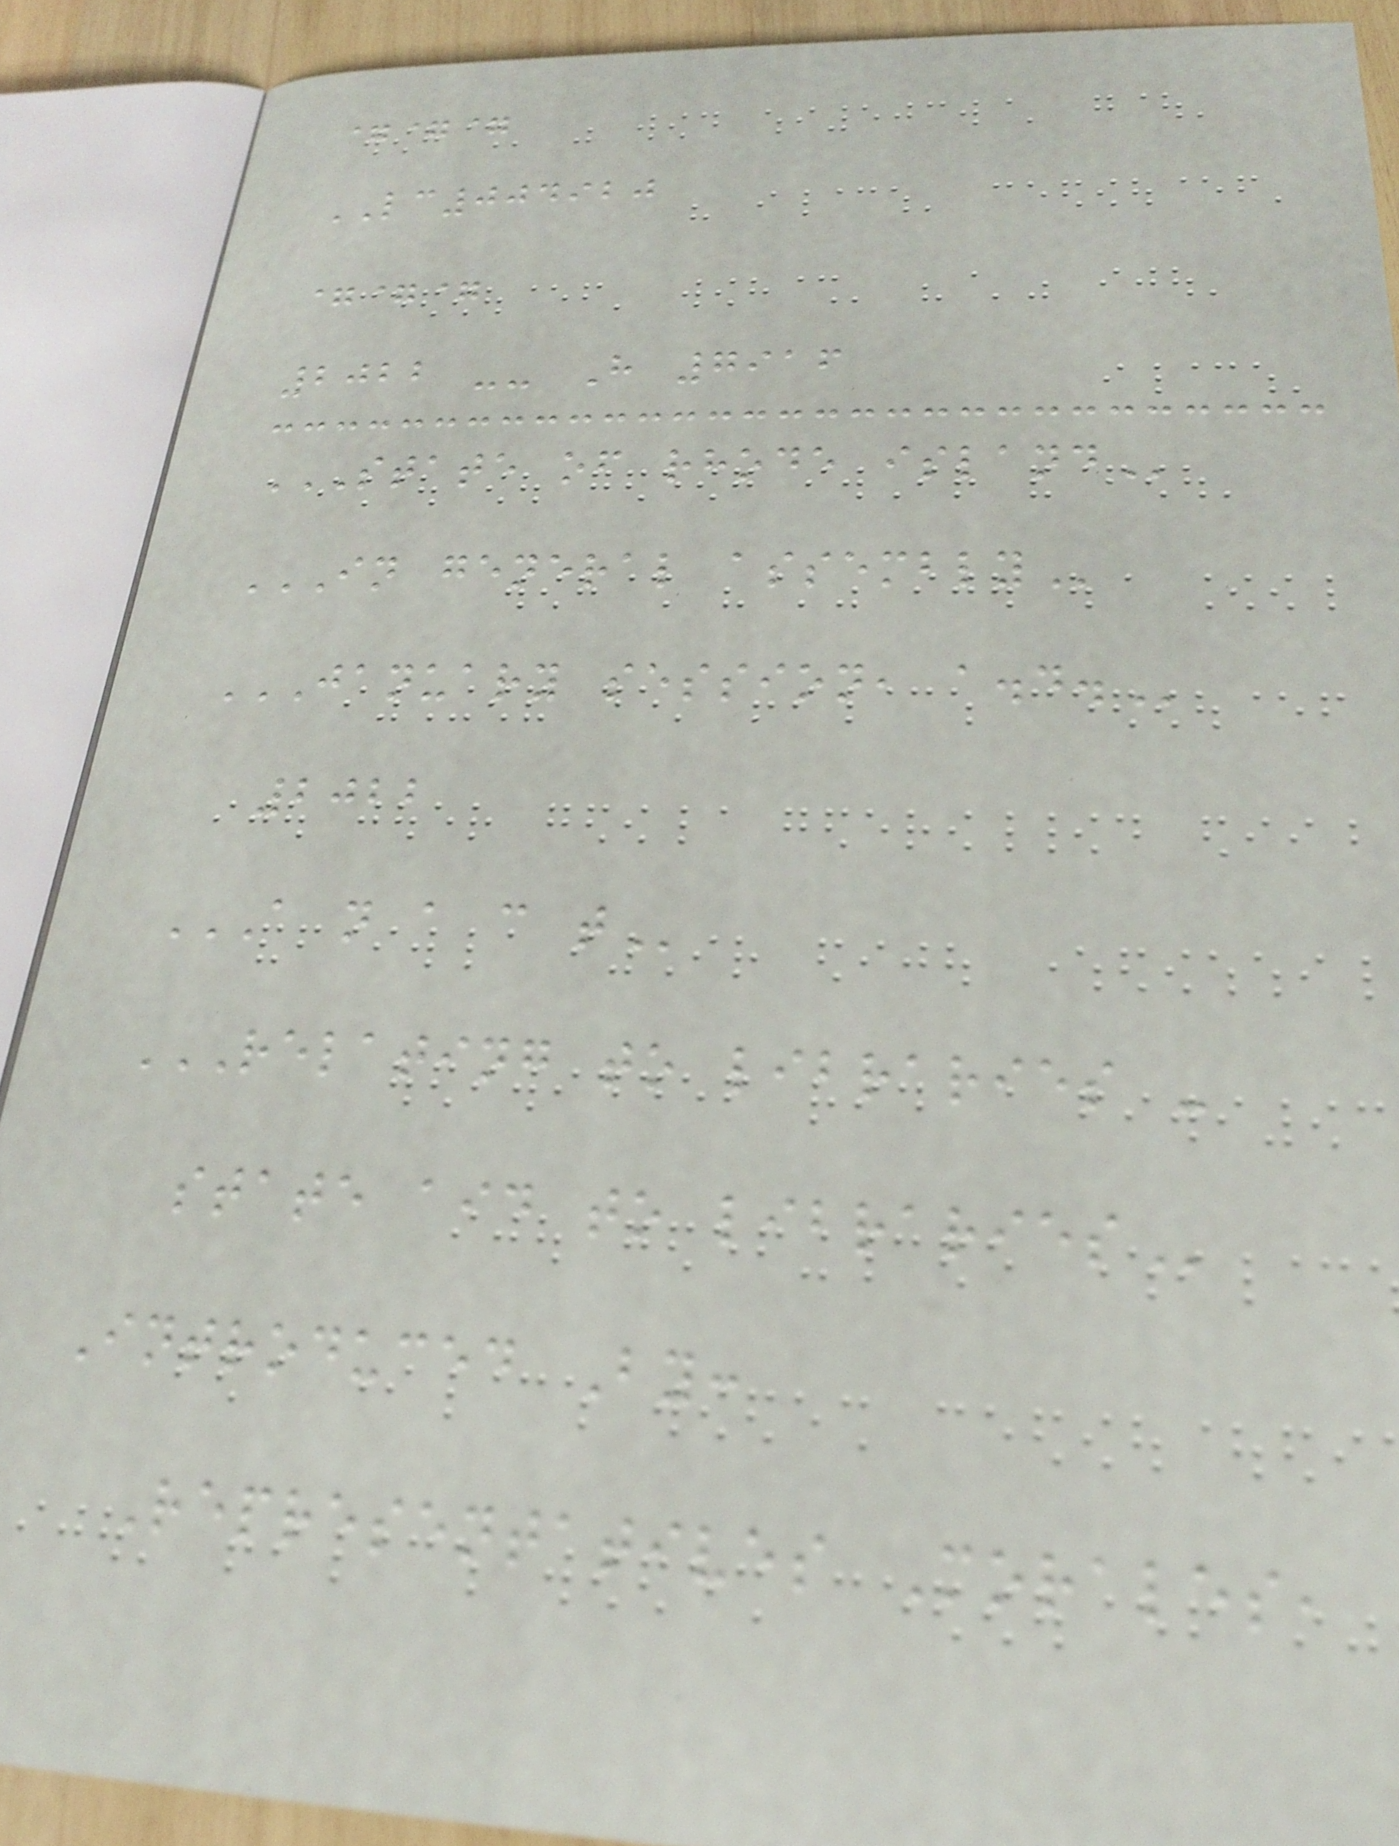===
LC004920
===
2022 -- H 7916
STATE OF RHODE ISLAND
IN GENERAL ASSEMBLY
JANUARY SESSION, A.D.
2022
A N A C T
RELATING TO LIBRARIES -
STATE AID TO LIBRARIES
Introduced By:
Representatives Morales,
